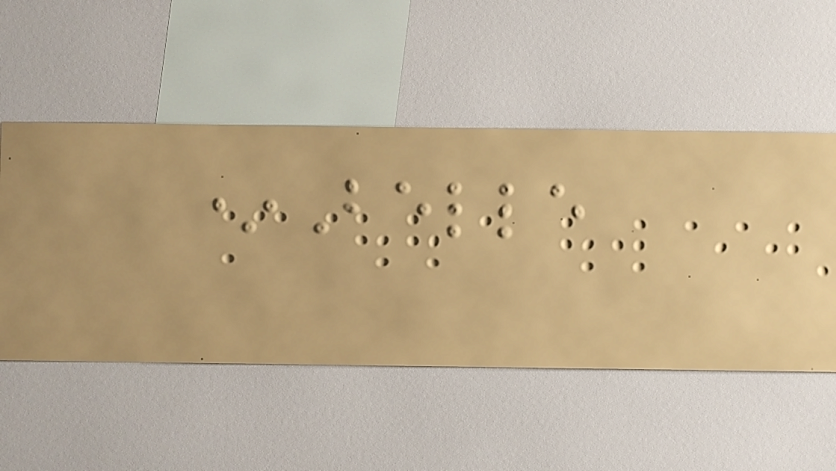*Belle
